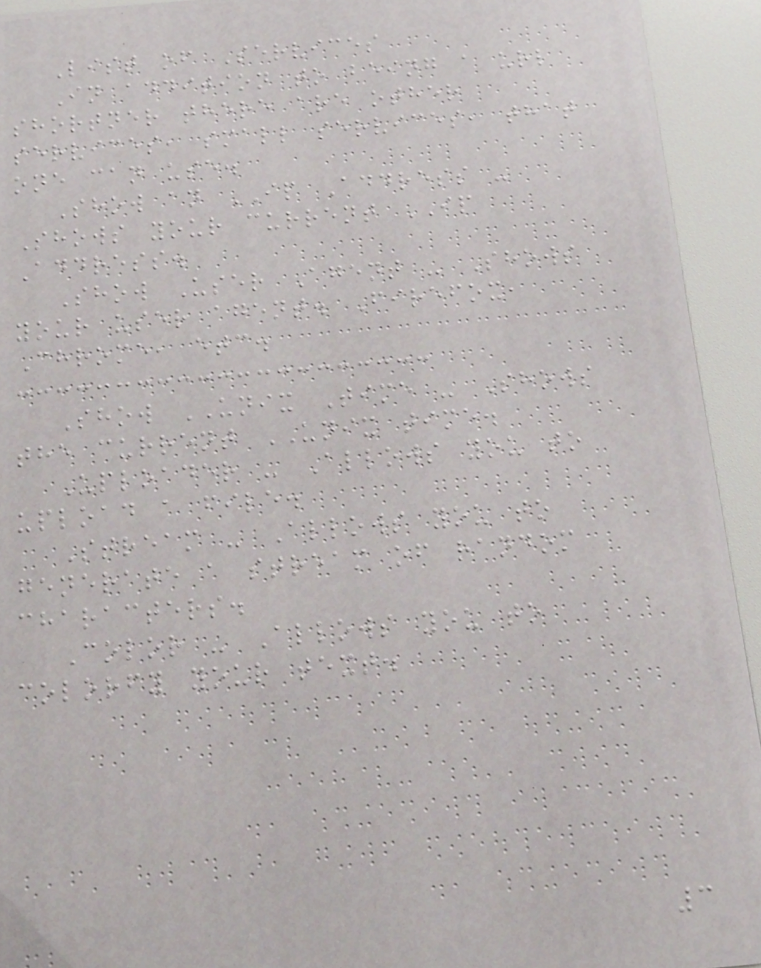List of Services
In addition to being a url
shortner there are other
services, small services, that
one can use.
Show an IP Address -
Shows your current IP
Address.
Show User Agent - Shows
your user agent. Firefox,
Chrome, etc.
Show UNIX Time - Shows
the current UNIX time.
Uploader - Allows you to
upload a file.
Stream - Allows you to
generate a stream of random
characters.
Color - Allows you to
colorfy your text.
3
